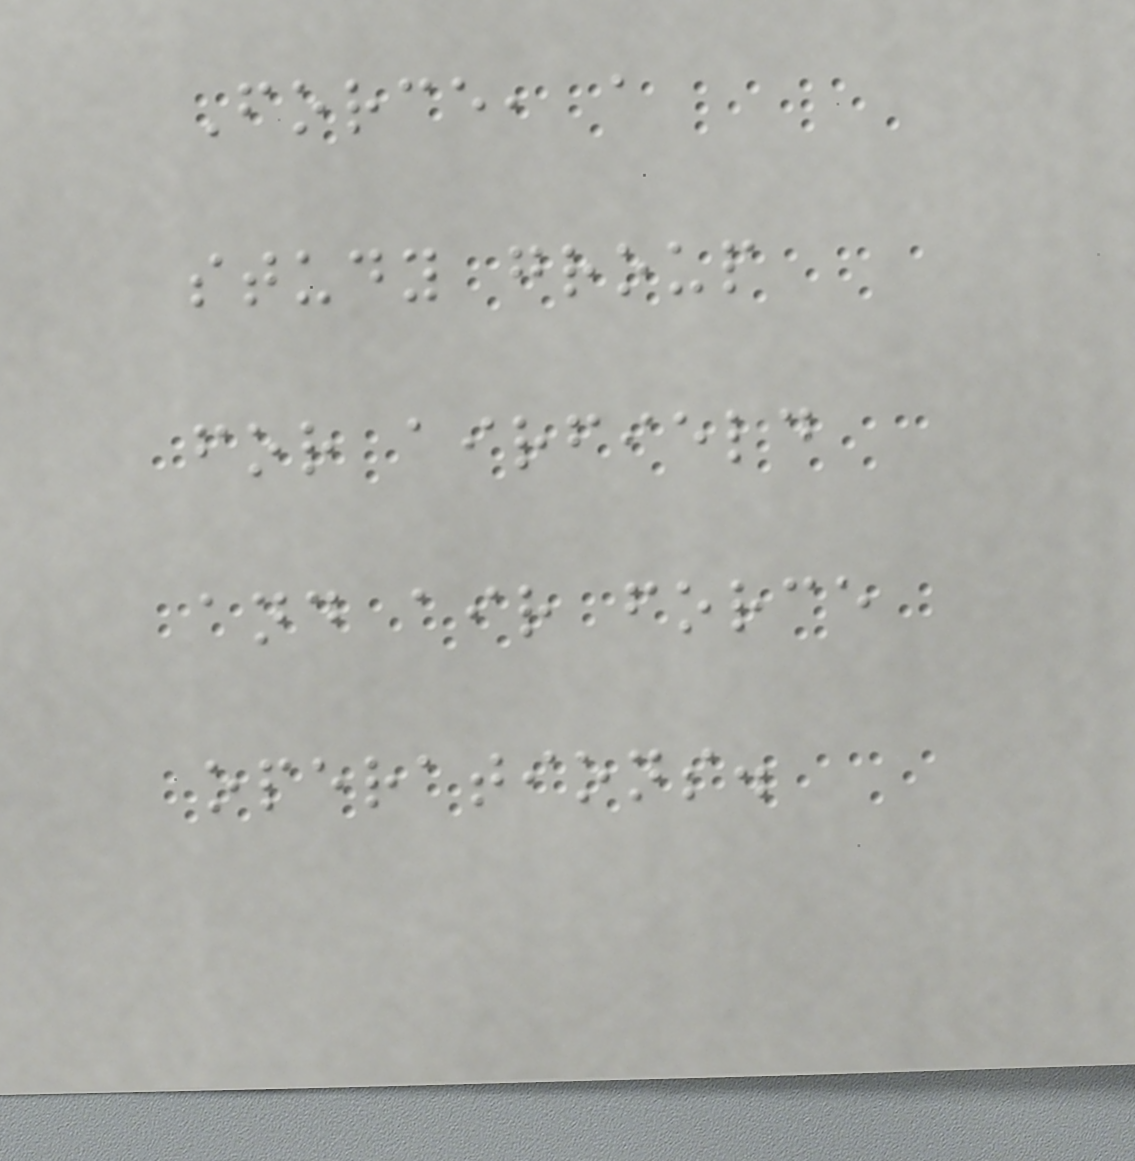Force, a
study group
for airfield
and air force
operations.
